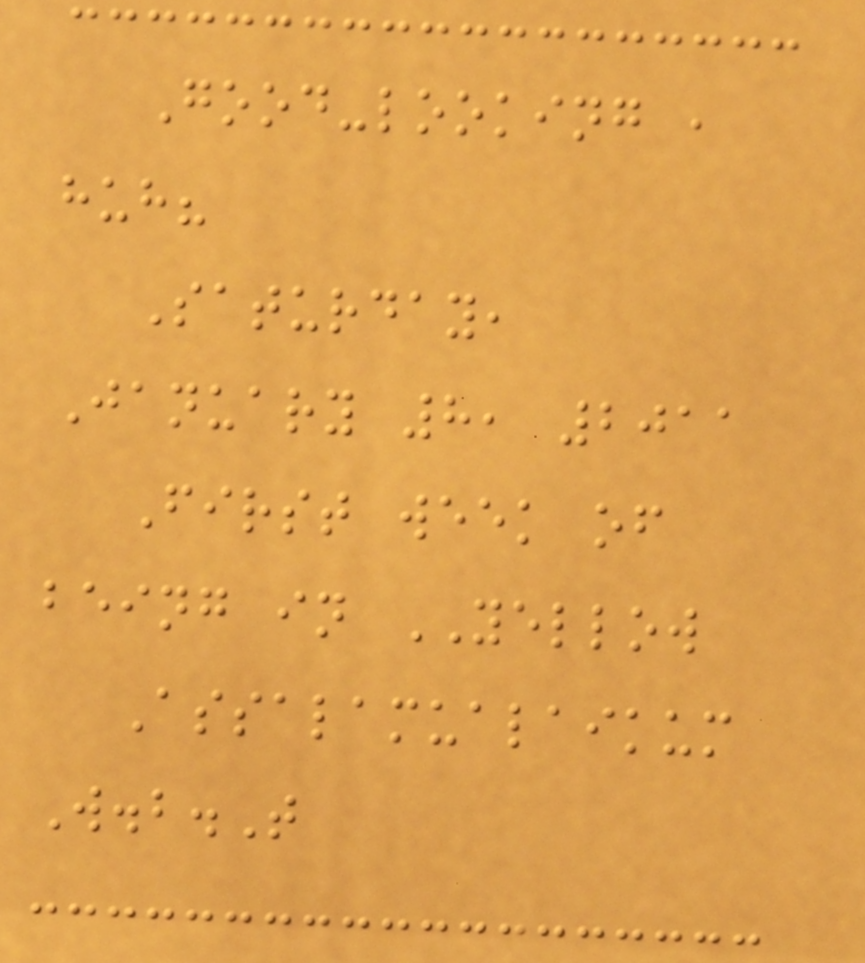Good-looking ,
huh?
Saturday,
January 8, 2011
First week of
being in YELLOW
Assalamualaikum
W.b.T
